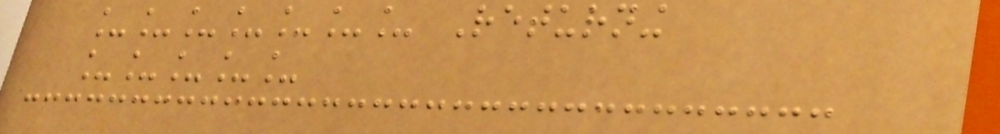_______ Returning
_____
